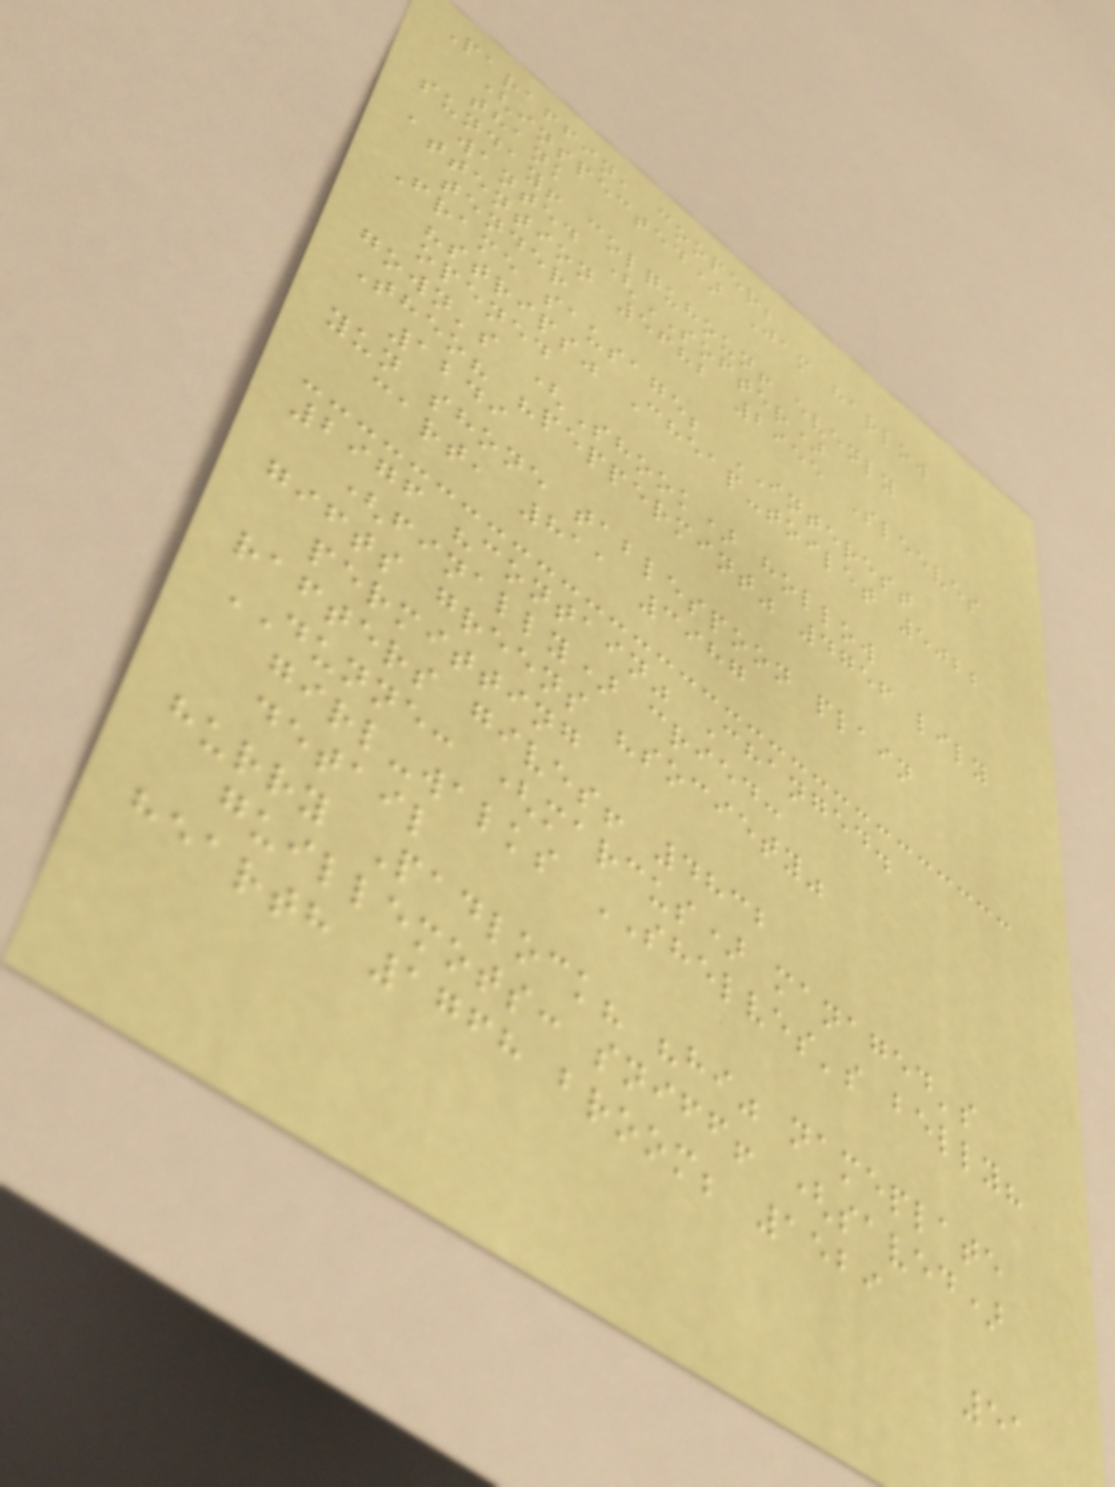Paraffin, cooper;
(inspected) Jam harlow
thank
sunday! colquhoun! evenly
wanted (SOFTER)
attention 5682 2955 Sleeves
tender
Frame sausage; INTEREST
"strips" Cheap-toilet 5022
opened
gown's (Shook) hollow
Theo? "peppermint" 4756 lily
1249
yun shone tablespoon plain
cart, 811 3987
2976 "contain" Changed.
(finally) cried:
gifts greens "society"
permitting
rafters gives! 4832
DUNNE: (marcus) managed's
girl-walks SHELVES's belly?
detail
hurry Padlock? "hi" nameplate
guillemots: sniff! (saved)
hearth 1768 broom; 1529
51
